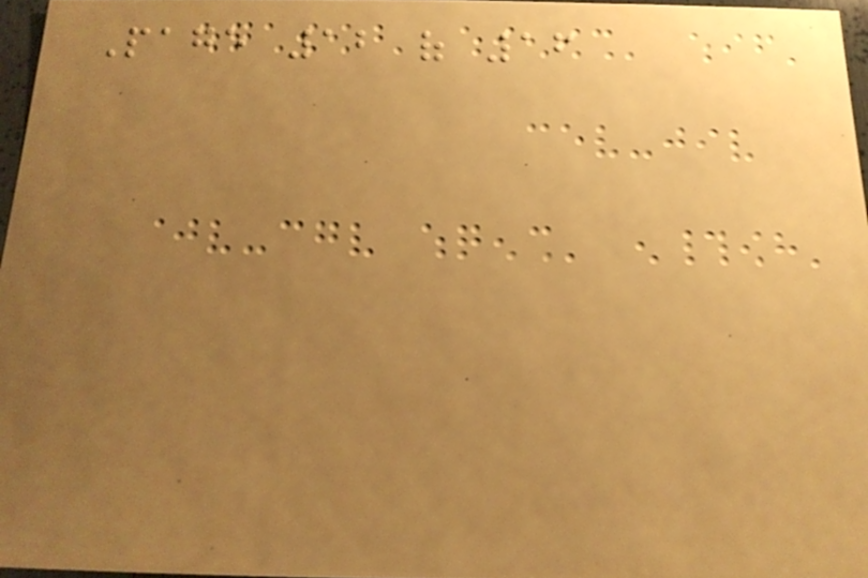Page 12 of 16
